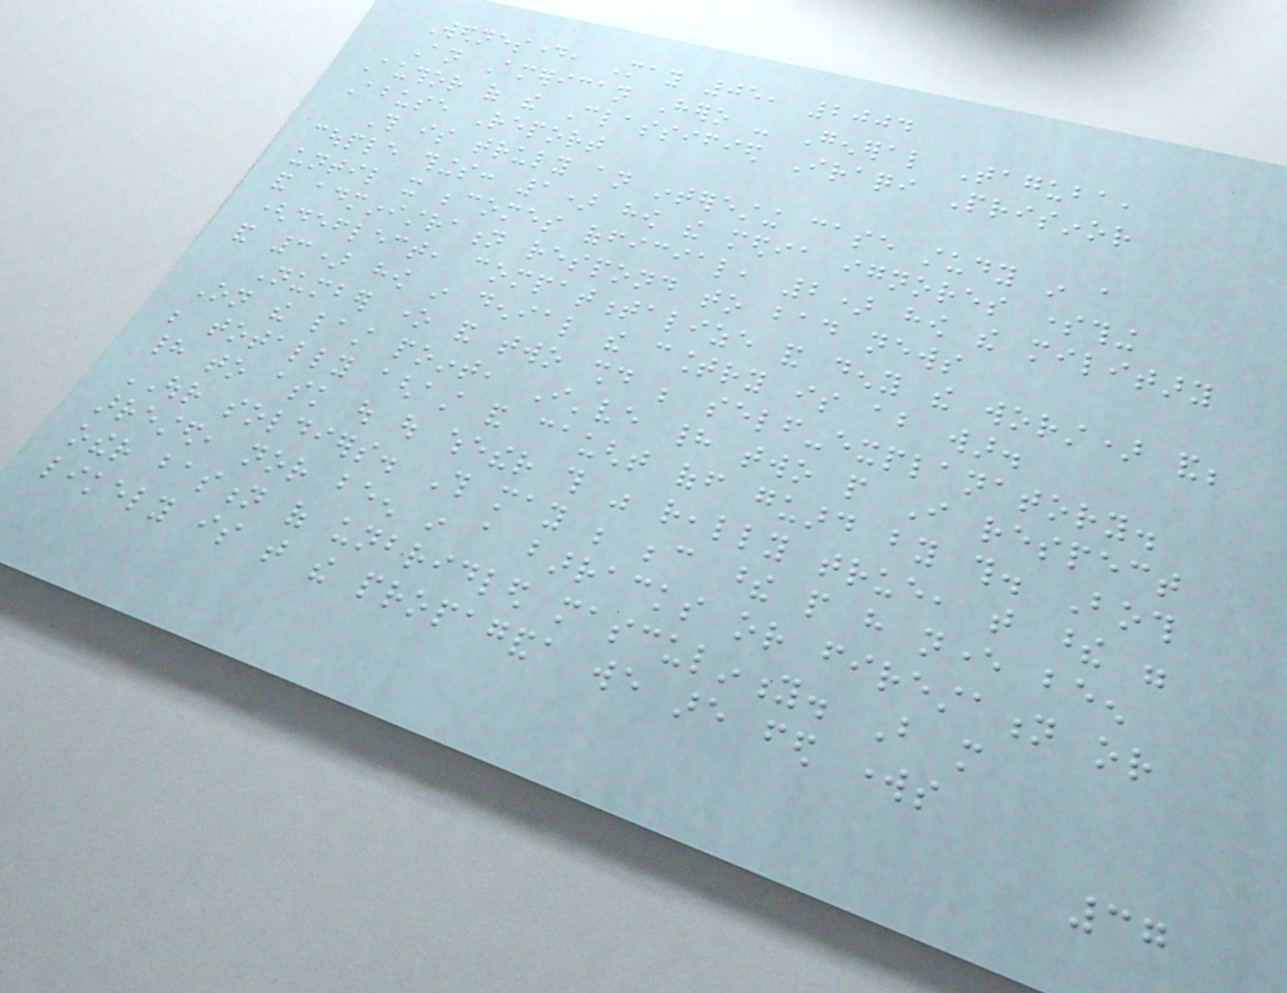Wednesday, May 05, 2004
An American Hero - General Taguba,
Author of the Classified Iraqi Prisinor
Abuse Report
This is truly an interesting case study in a
couple things: 1) how the media ignores something
until it becomes official, 2) how the military
and administration respond to bad news
(deflect, compatmentalize and deny the worst) and;
and 3) how in denial the country is about war.
Number one and two should be self-explanatory.
On the last point, I've had two people I respect
be totally aghast and caught off guard by this. Both
had to ask out out whether this was really true, that these were
OUR soldiers. This may be because these people have never been
arrested, nor been in a barracks or firestation or
other bastion of unbridled masculinity. But more
likely is that the propaganda we are fed works
37
